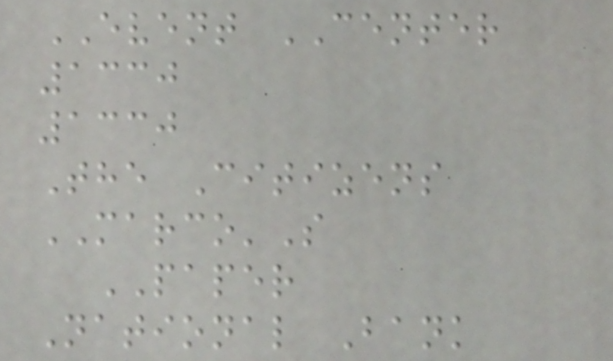EVENT CENTER
1330
1330
The Citizens
MARCO'S
PAPER
National Bank
